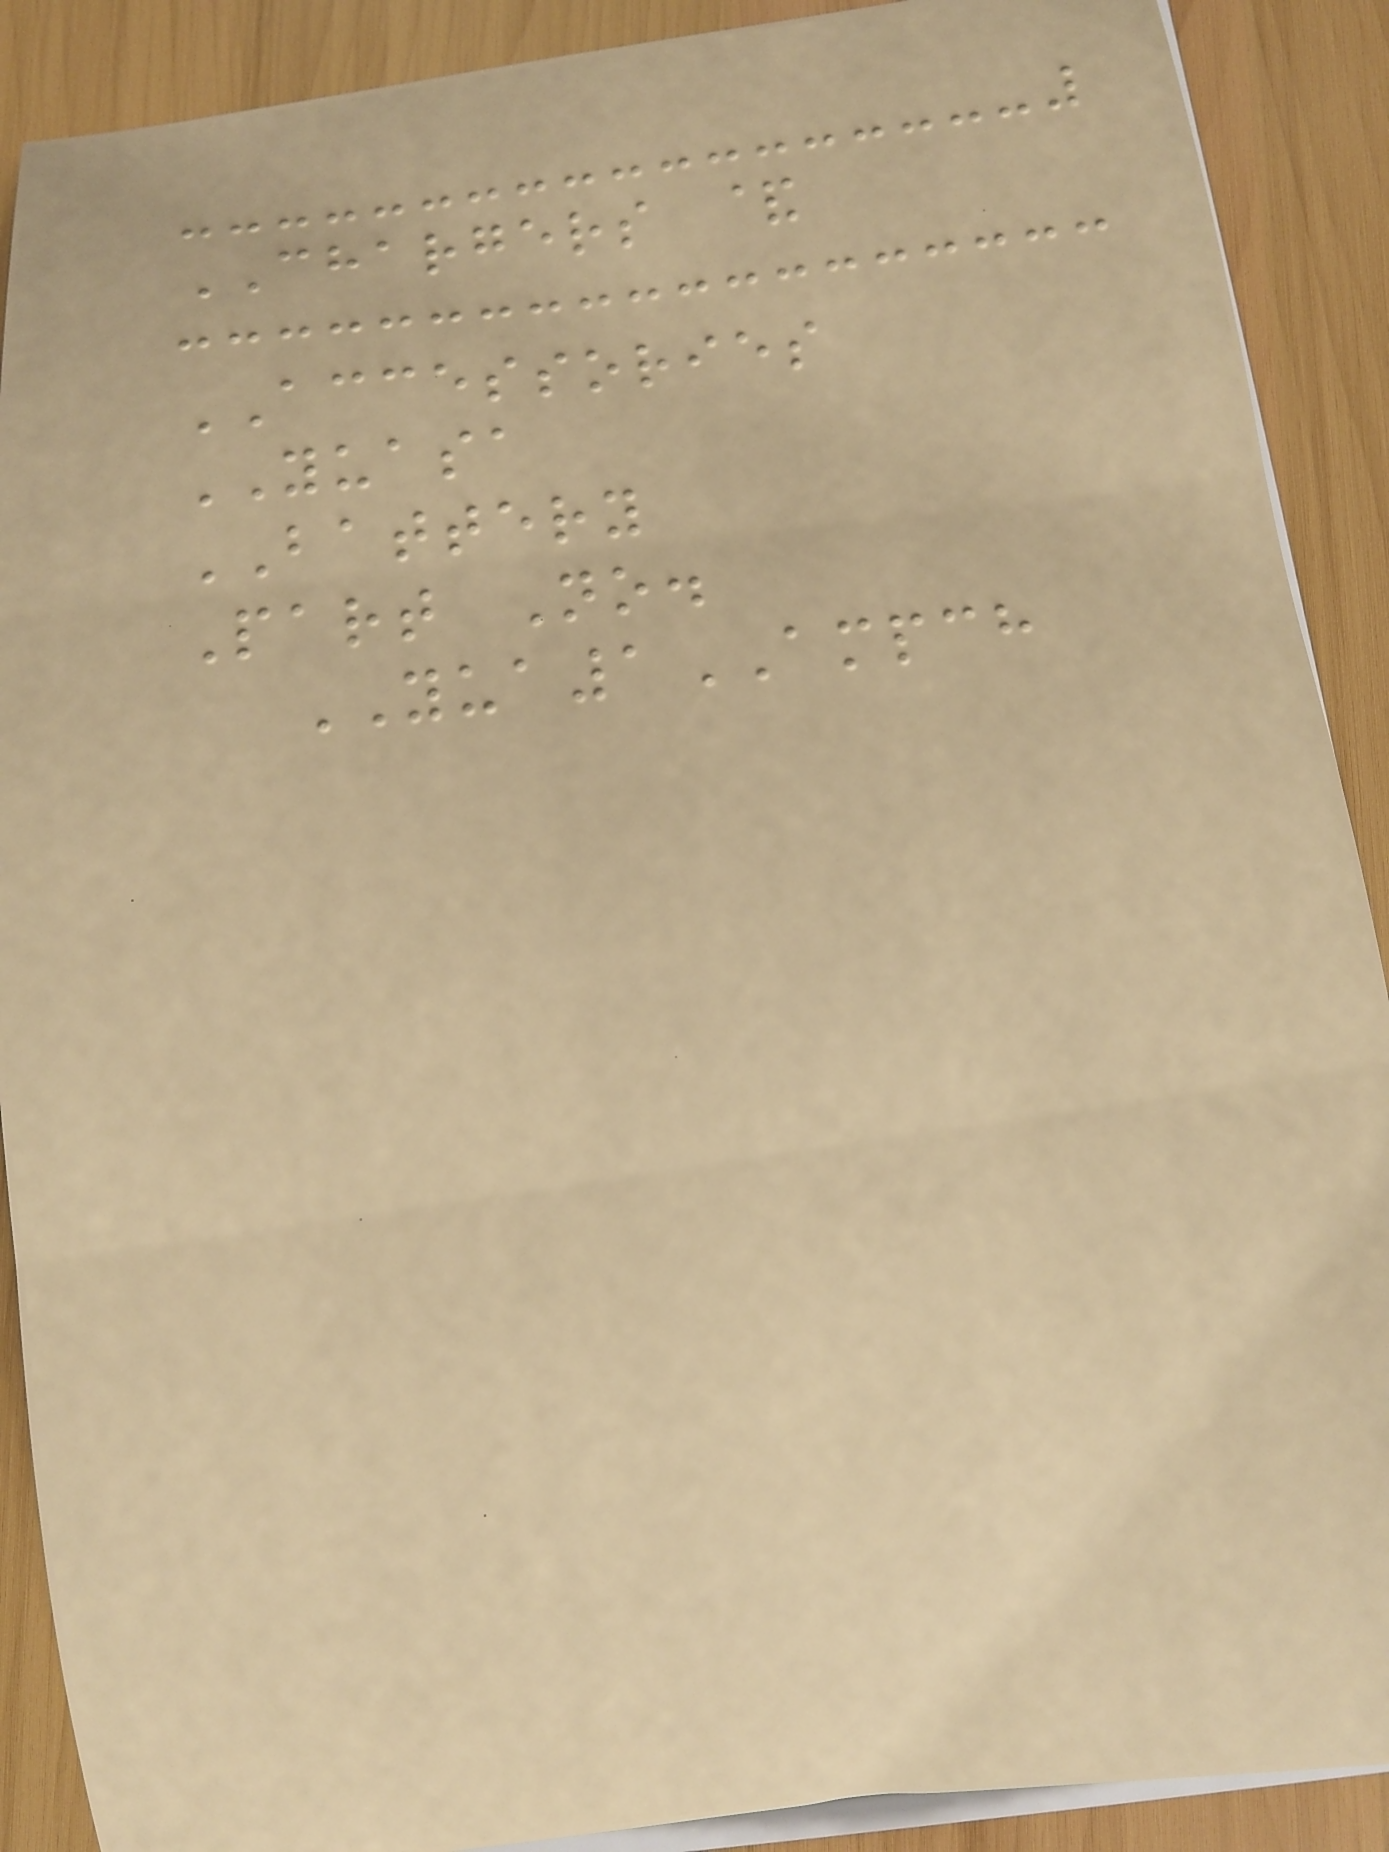CHARGERS &
ACCESSORIES
YUASA
BATTERY
Part No.
YUA1AMPCH
